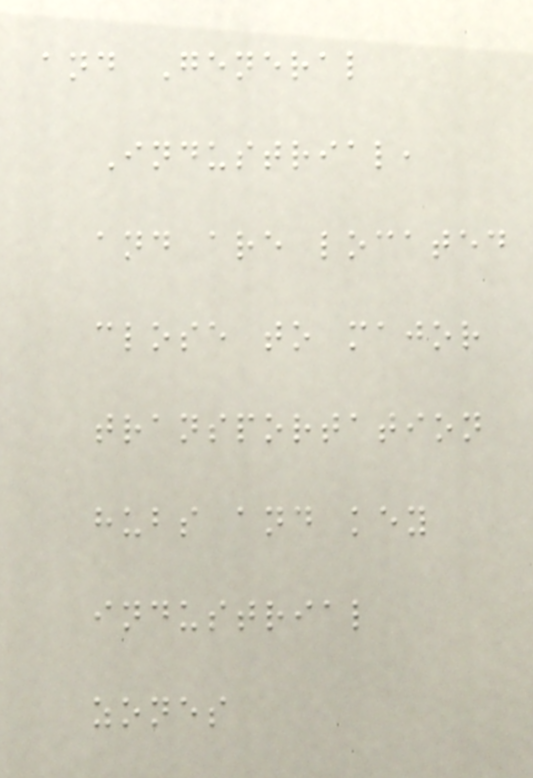and General
Industrial,
and are located
close to major
transportation
hubs and key
industrial
zones
